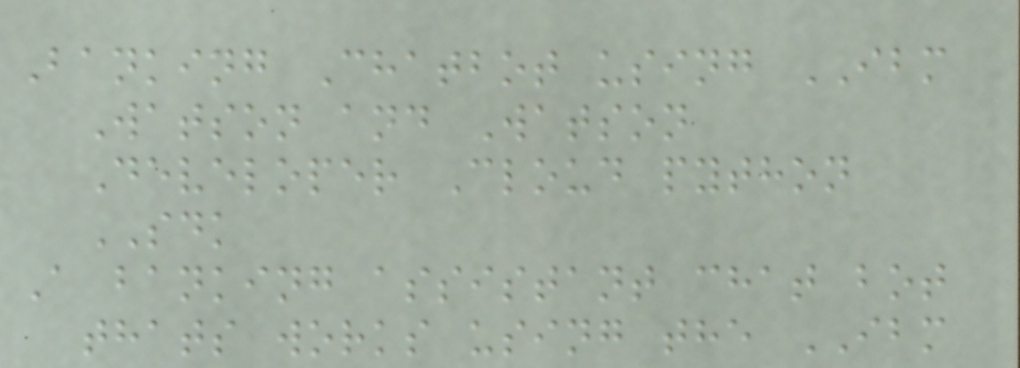Banking Chatbot using IBM
Watson and Watson
Developer Cloud python
SDK
A banking assistant chat bot
thats works using the IBM
